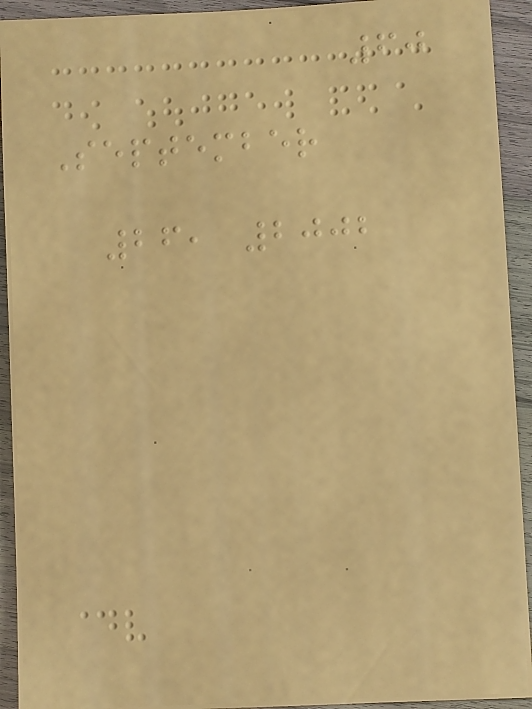60
September
26, 2002
